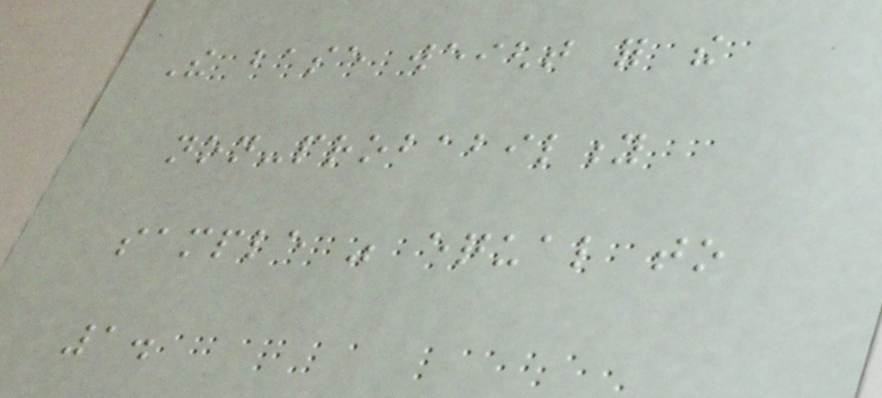The base weight for the
non-probability
sample was equal to
1.
